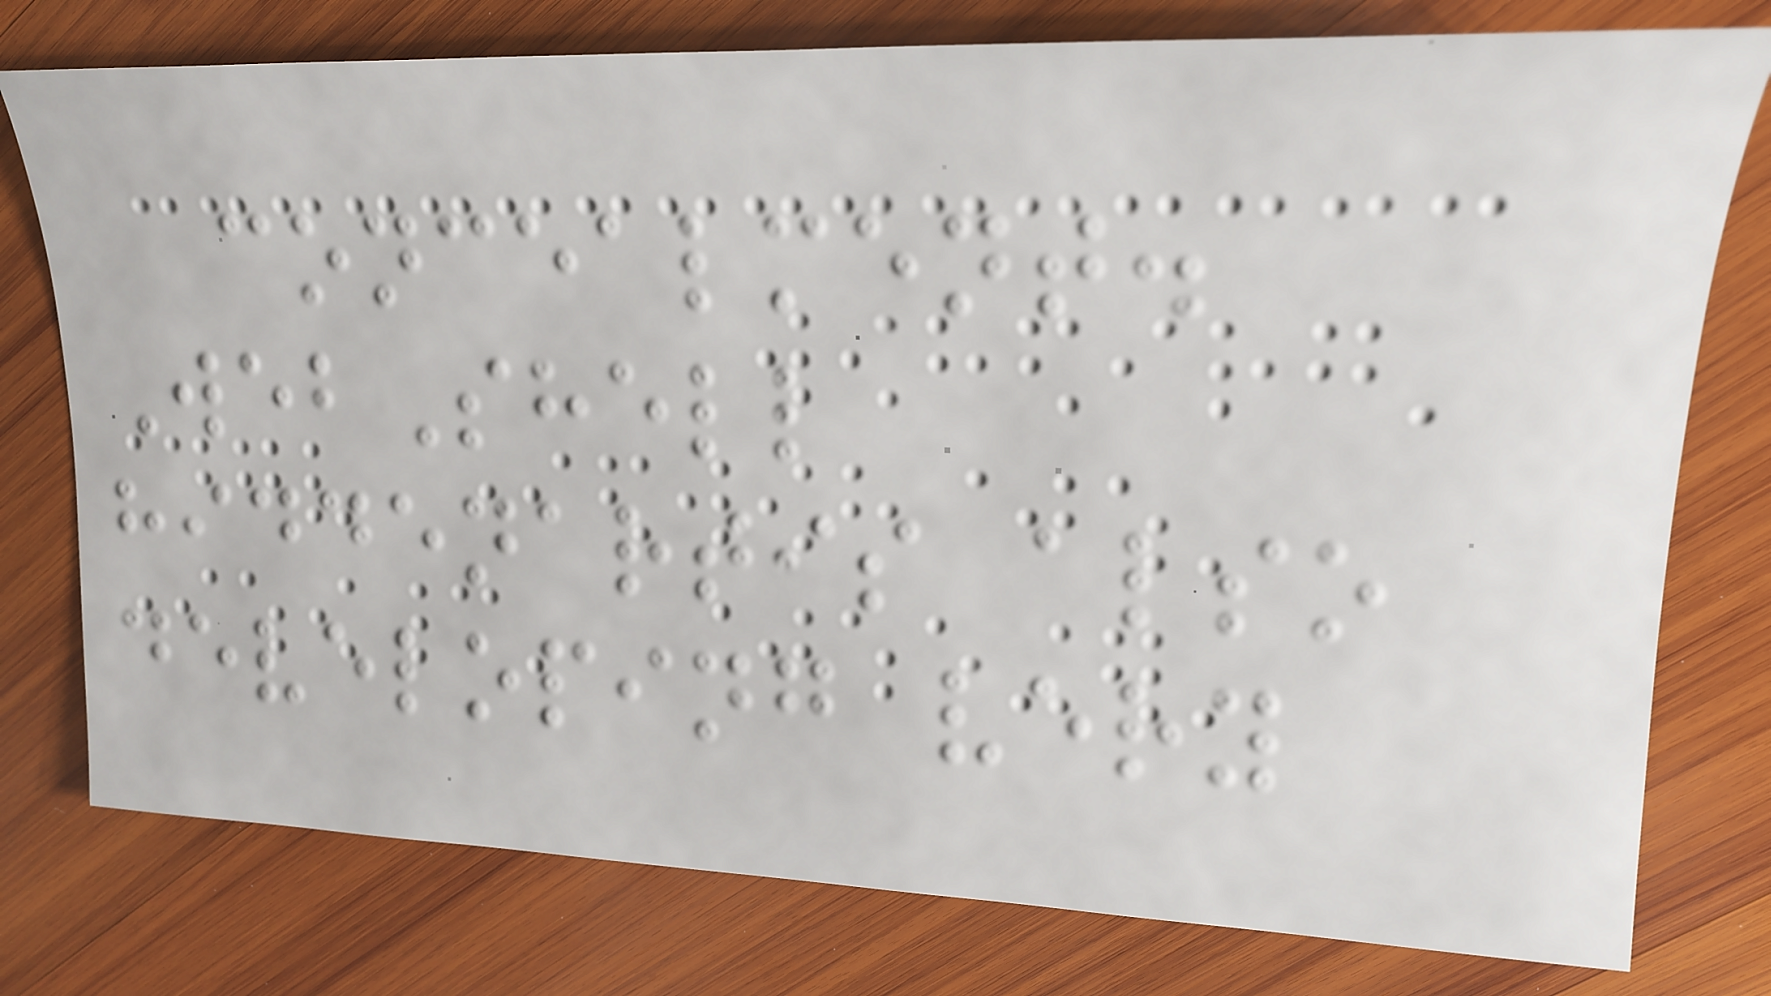concealment.
WebShell
hiddenartis also
developing very
